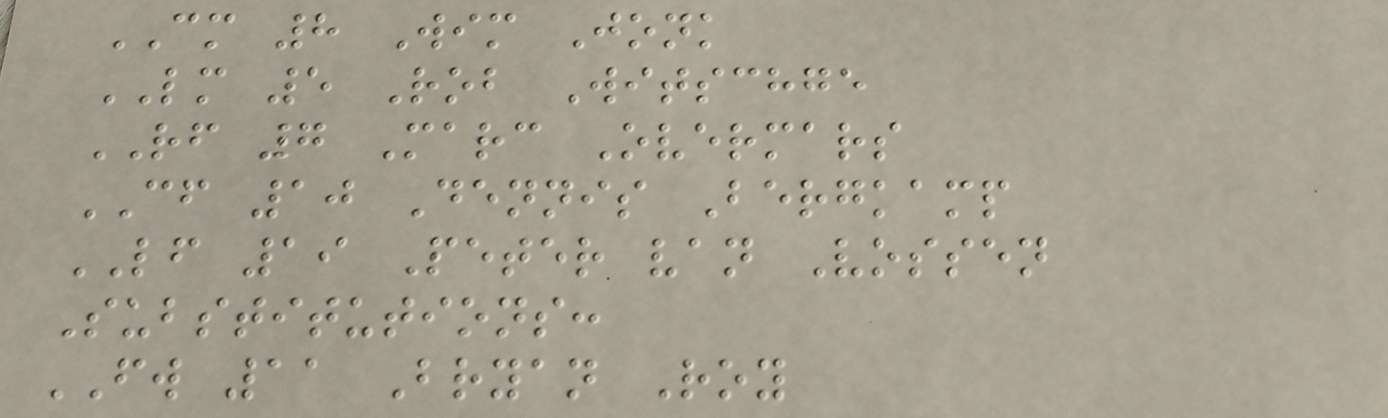CM 8 Wim Jonk
LM 5 Rob Witschge
RF 7 Marc Overmars
CF 10 Dennis Bergkamp
LF 19 Peter van Vossen
Substitutions:
FW 11 Bryan Roy
